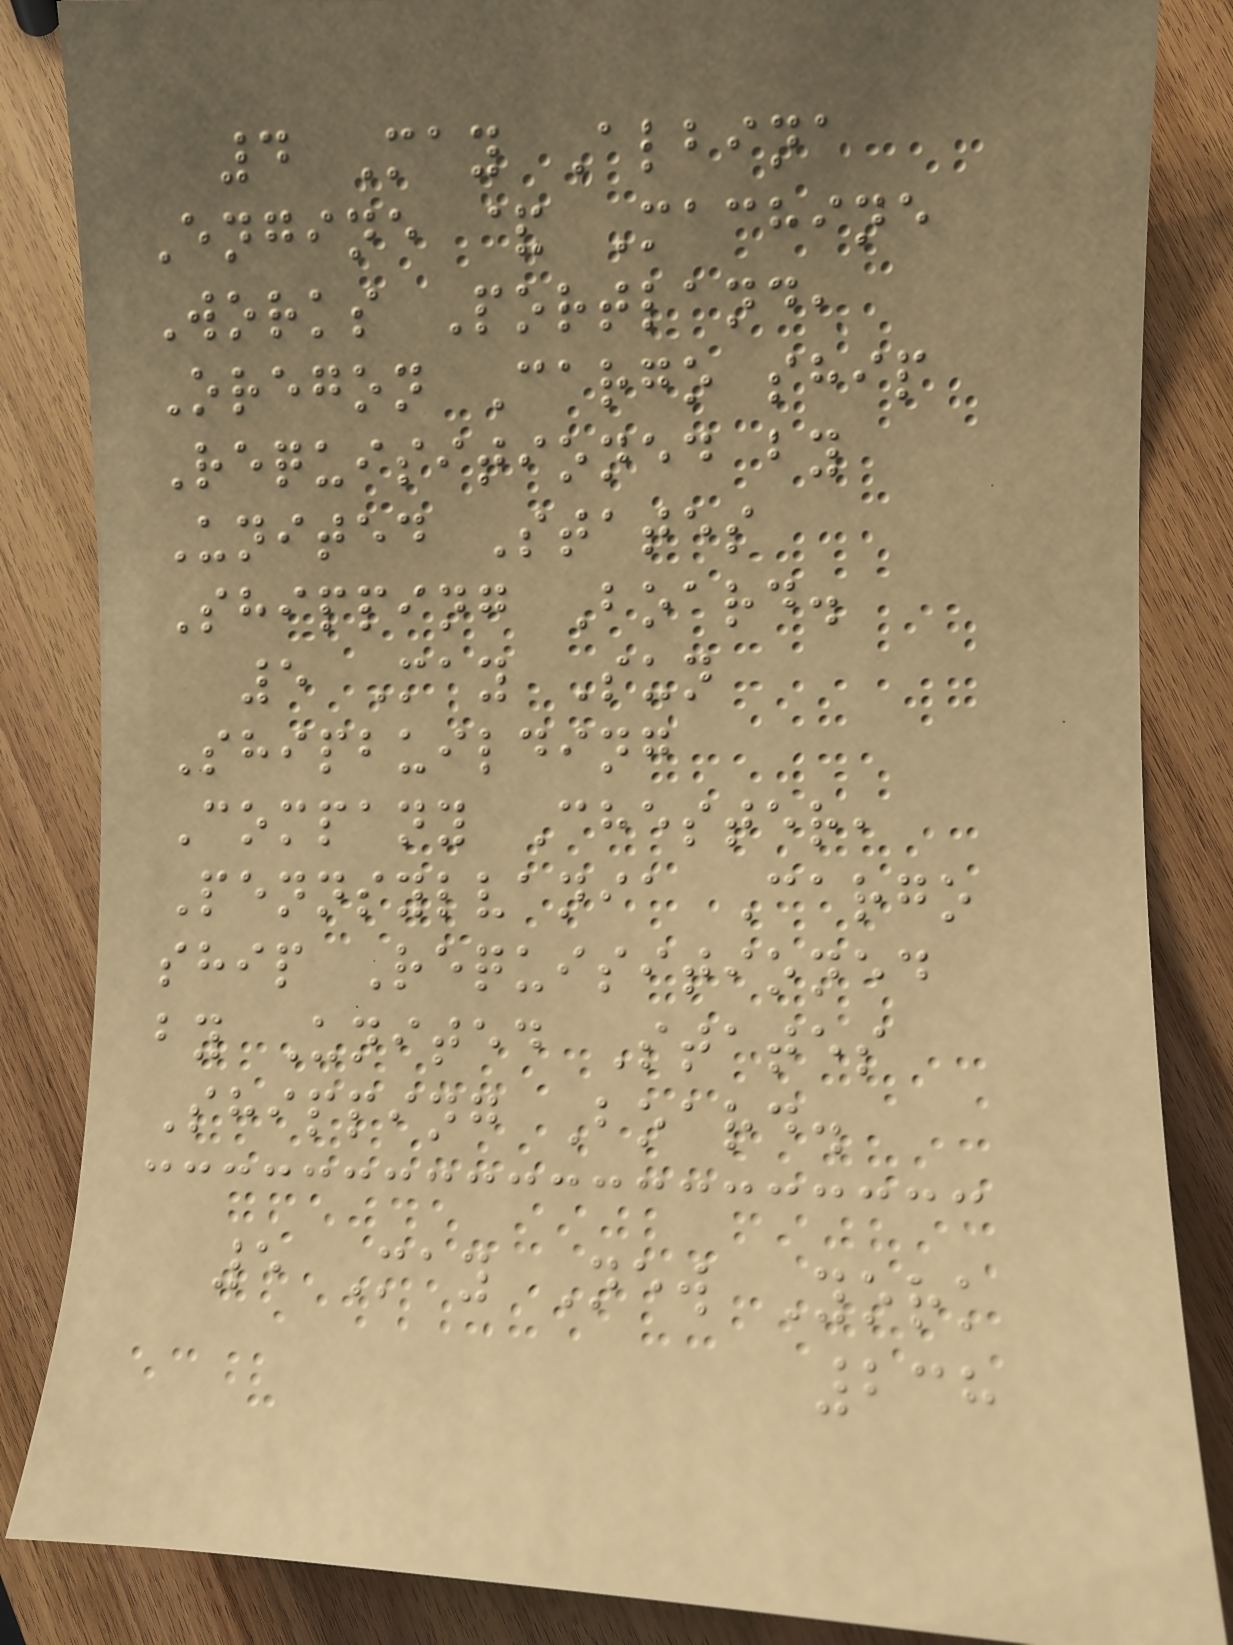4 May Albina
Engine & Machine
Works Portland,
Oregon Cargo ship
Requisitioned by
United States
Shipping Board.
5 May Sun
Shipbuilding
Company Chester,
Pennsylvania Cargo
ship Requisitioned
by United States
Shipping Board.
5 May New York
238
